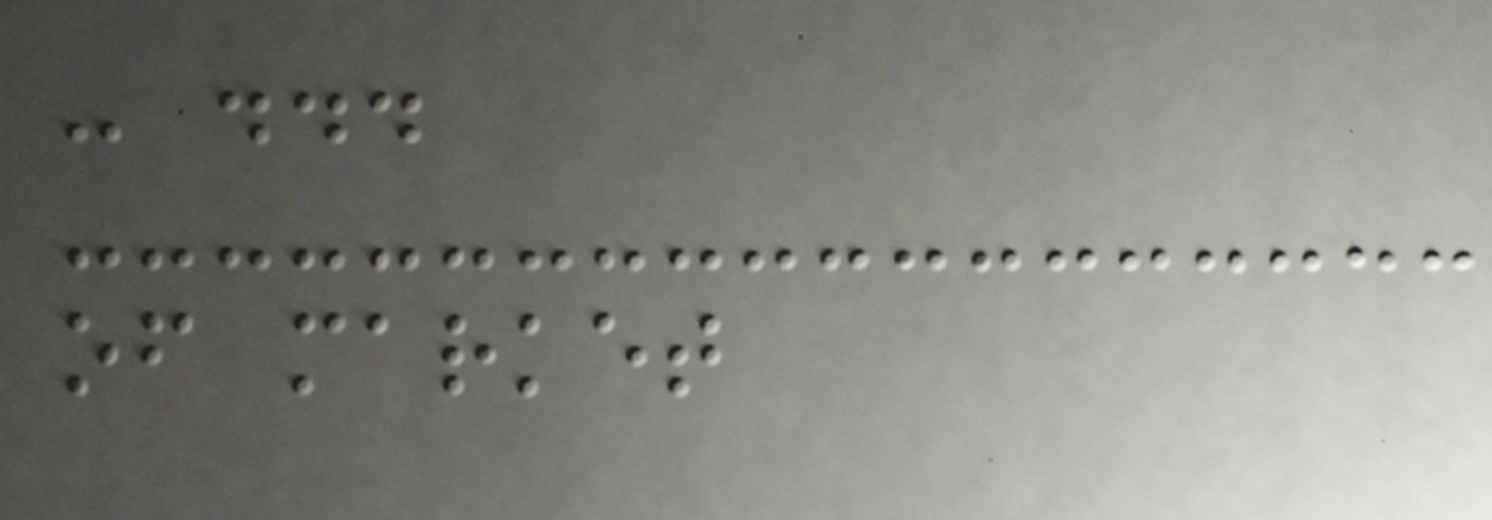- ...
of market
